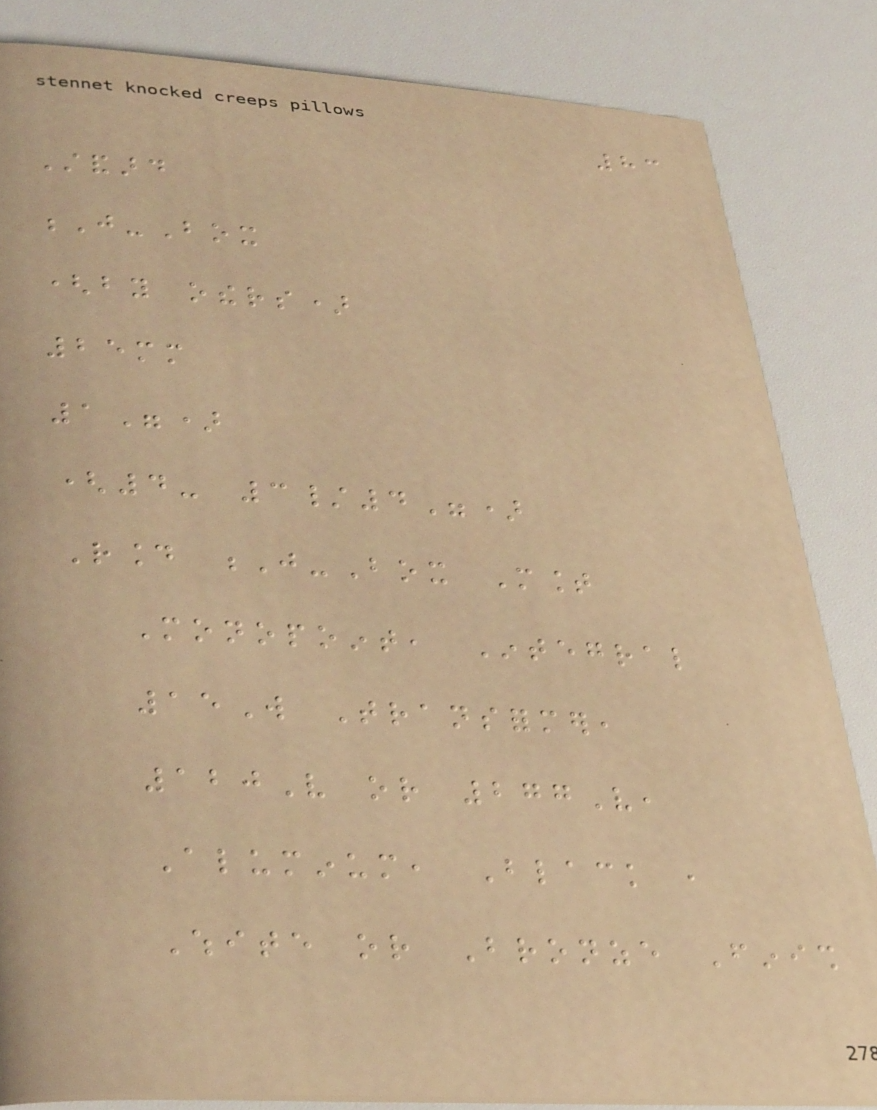83
Standard
J-Box
(by others)
25mm
1")
(4- 3/4")
Round J-Box Mount
Monopoint, Integral
15W Transformer,
120V or 277V,
Aluminum, Black ,
White or Bronze Finish
